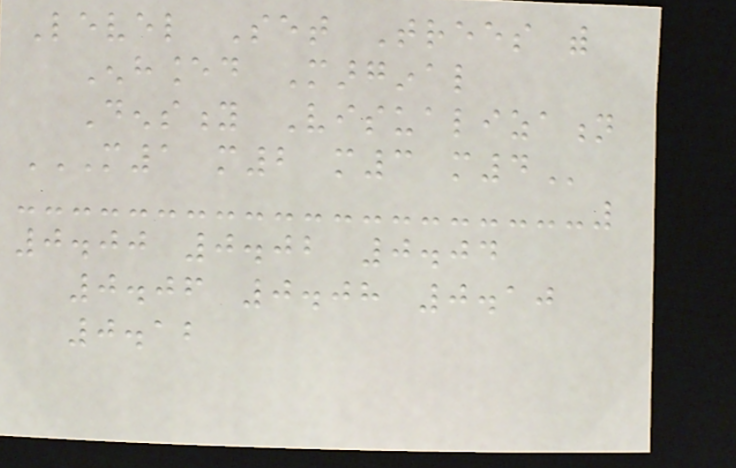Level Set Trees with
Enhanced Marginal
Density Visualization
M1 M2 M3 M4
0.00 0.02 0.04
0.06 0.08 0.10
0.12
